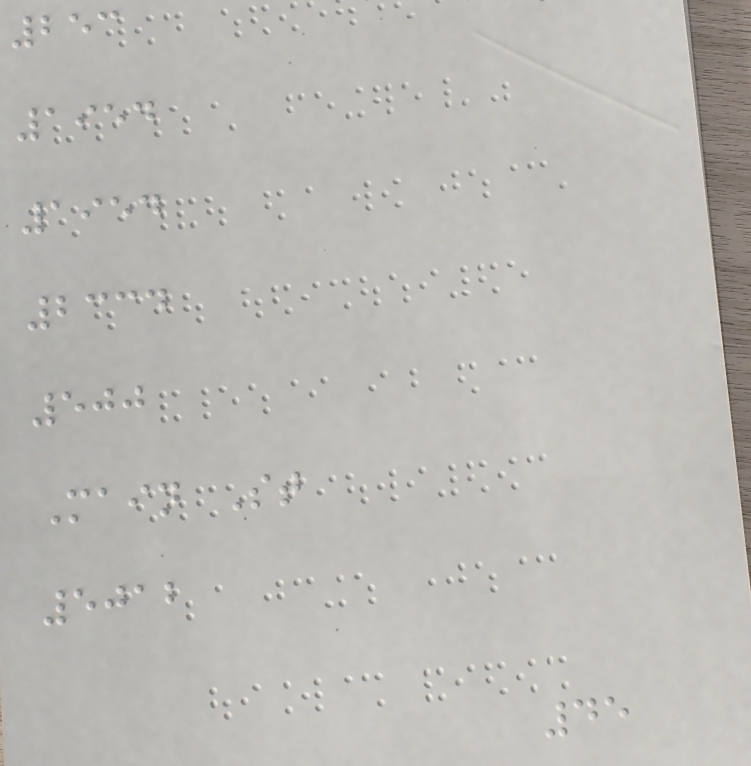253
1954
1954
2334
500
Main St
5012
45
